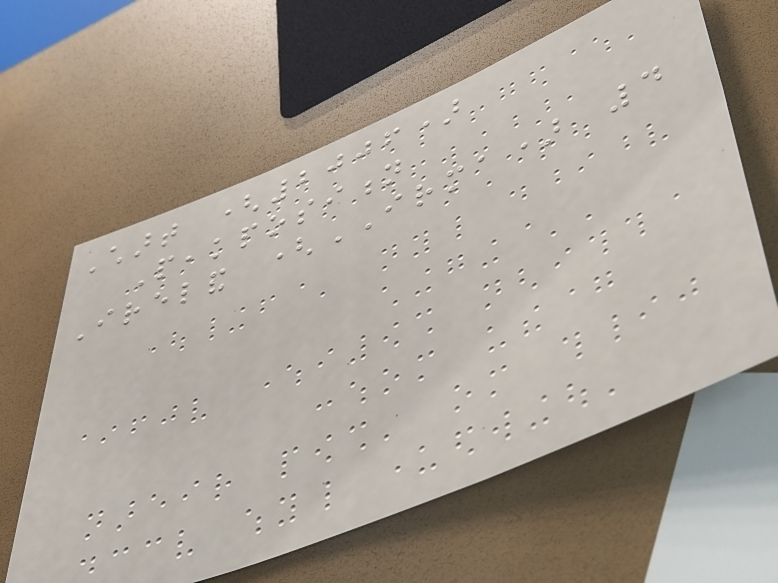Chart (2006)
Peakposition
Ireland (IRMA) 4
